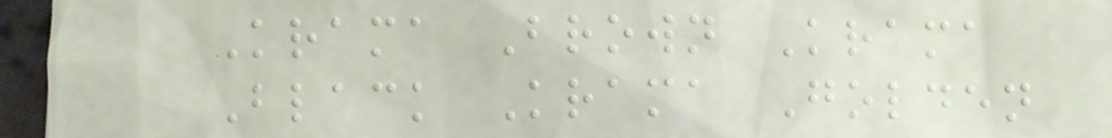Krama Brown Krama
Black Krama Golden
